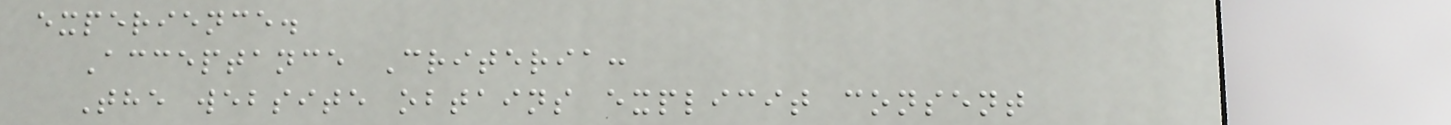experience.
Acceptance Criteria:
The website obtains explicit consent
